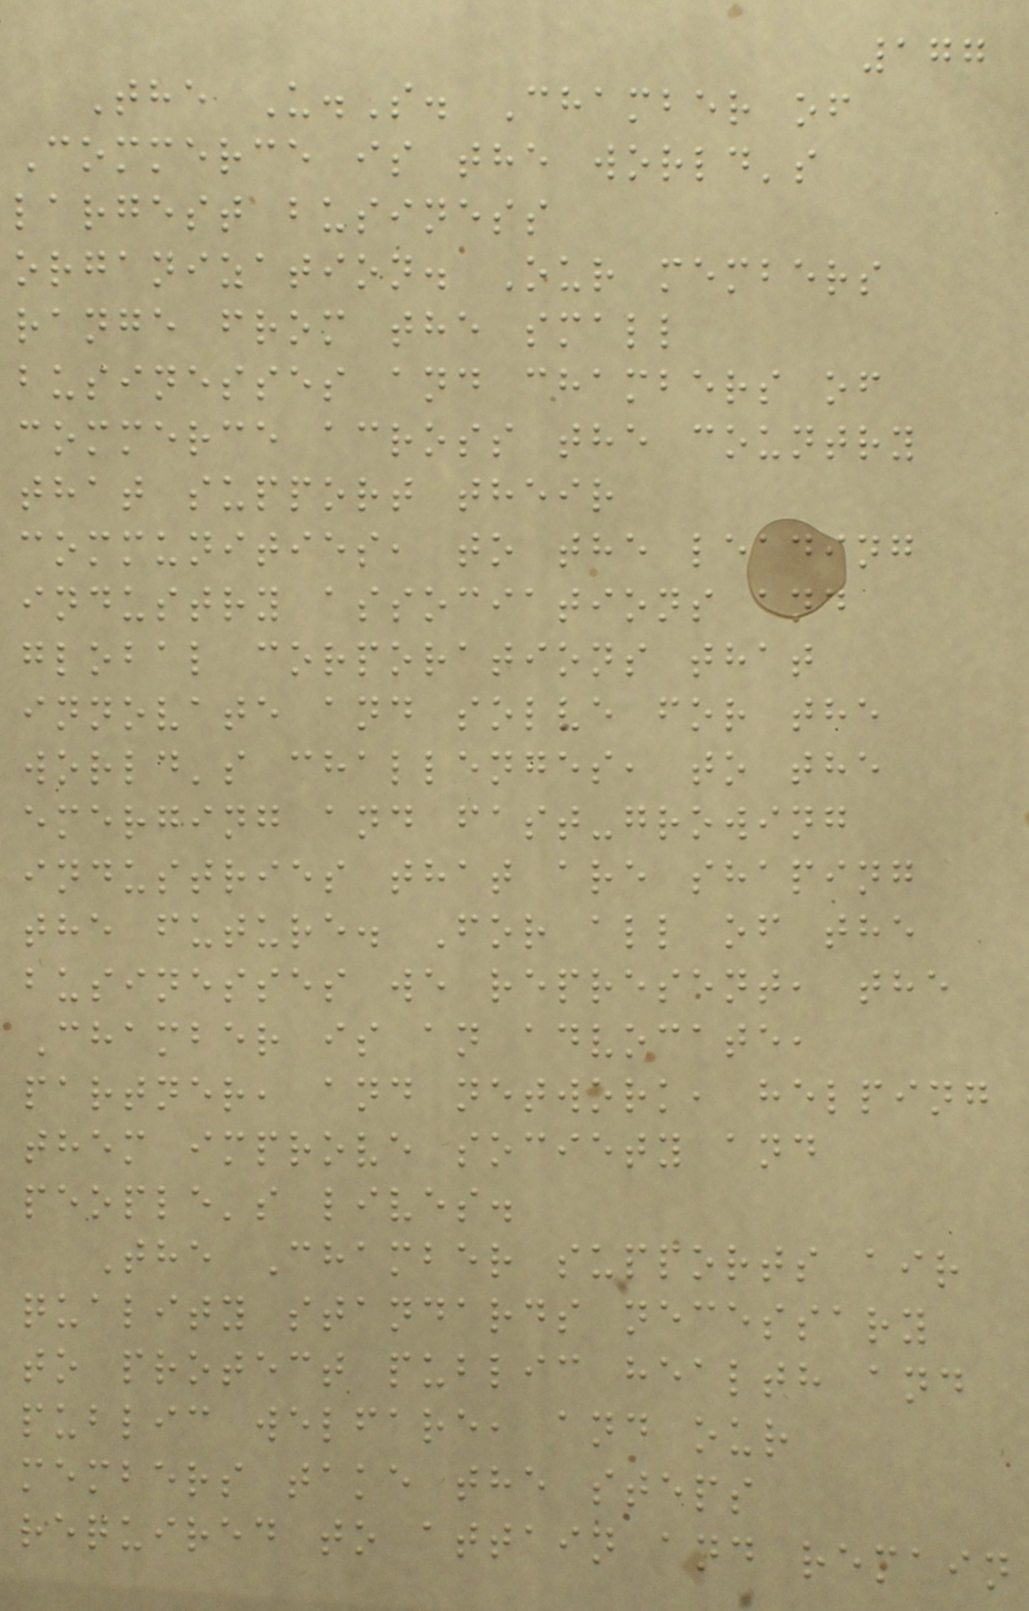177
The U.S. Chamber of
Commerce is the world's
largest business
organization. Our members
range from the small
businesses and chambers of
commerce across the country
that support their
communities, to the leading
industry associations and
global corporations that
innovate and solve for the
world's challenges, to the
emerging and fast-growing
industries that are shaping
the future. For all of the
businesses we represent, the
Chamber is an advocate,
partner, and network, helping
them improve society and
people's lives.
The Chamber supports air
quality standards necessary
to protect public health and
public welfare, and our
members take the steps
required to attain and remain
